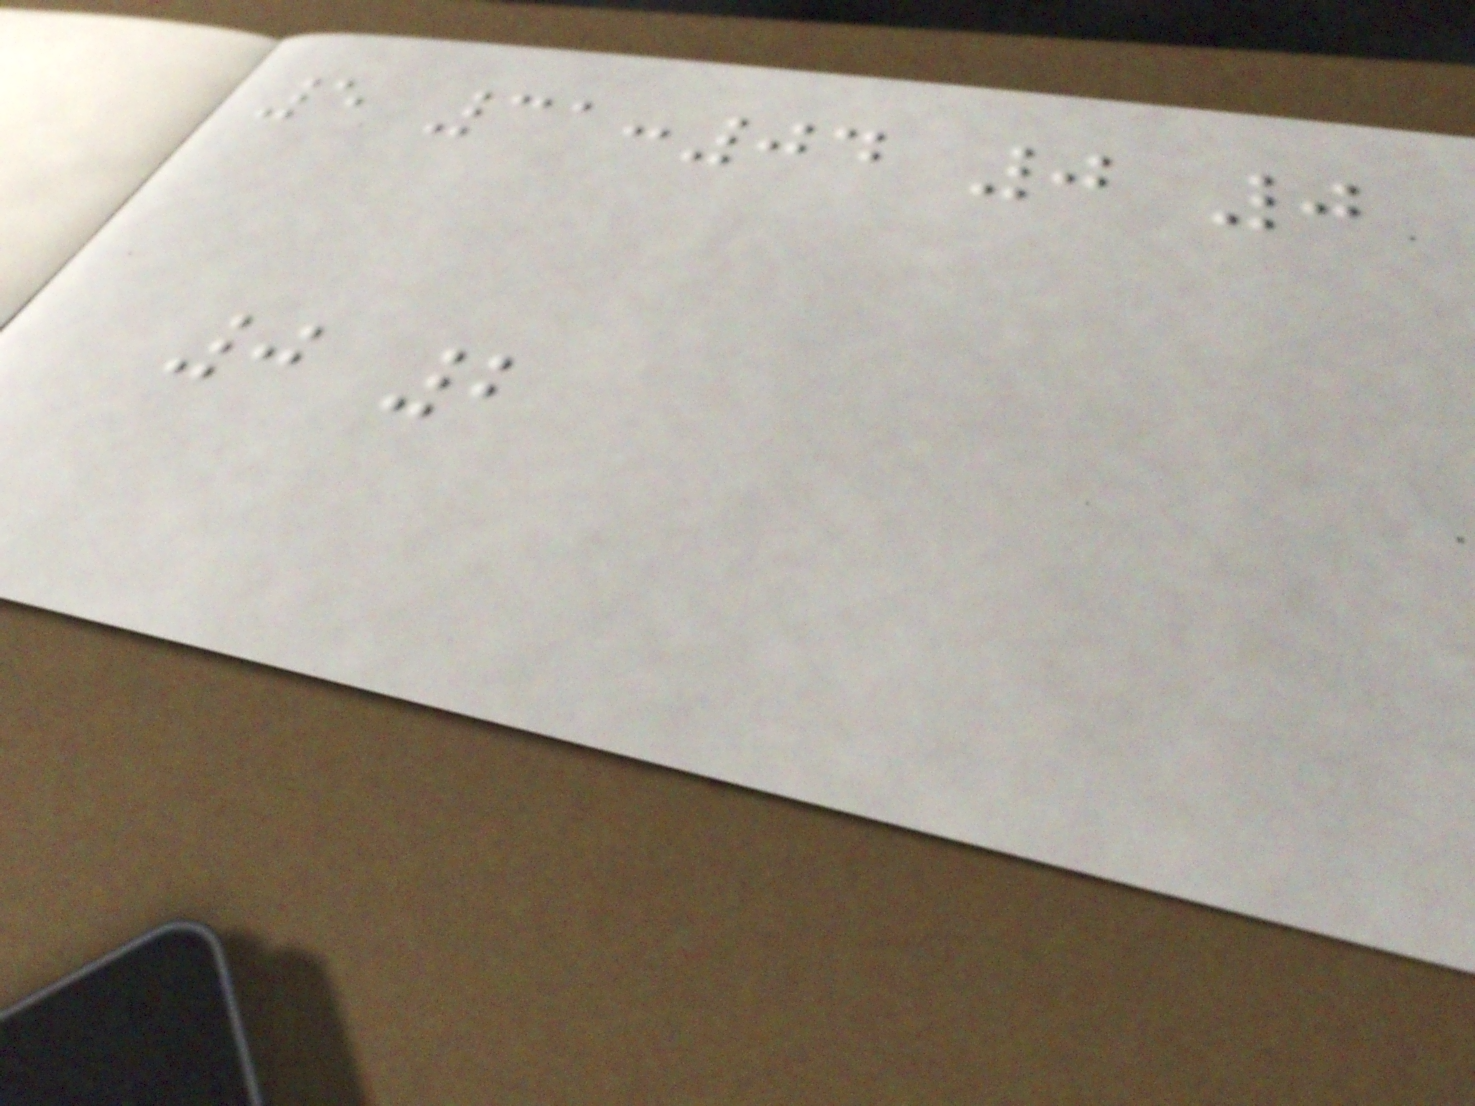5 31:04 0 0
0 2
